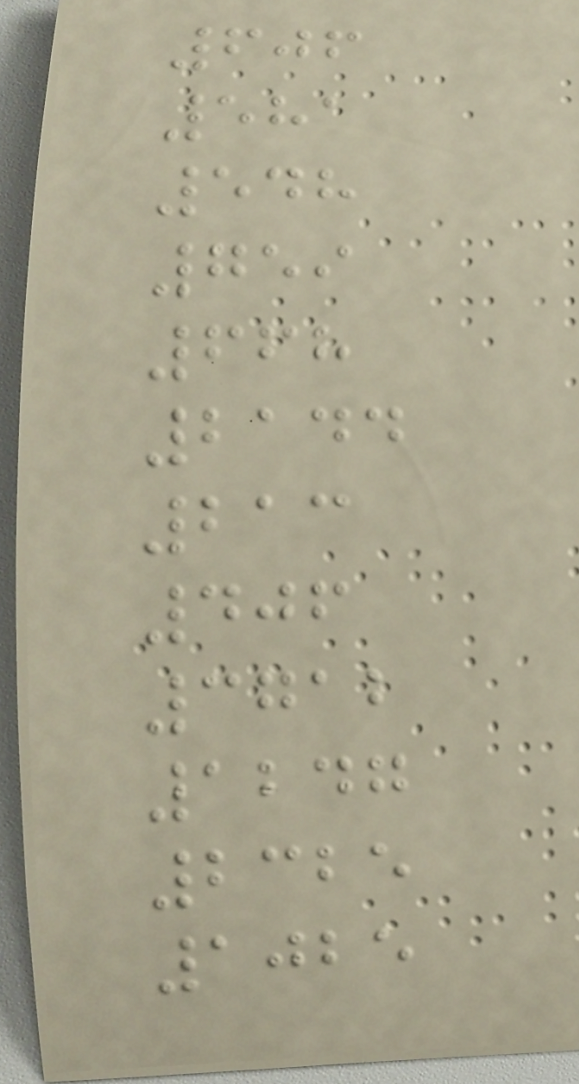606
581
548
759
668
2144
213
406
3712
1247
2325
1025
